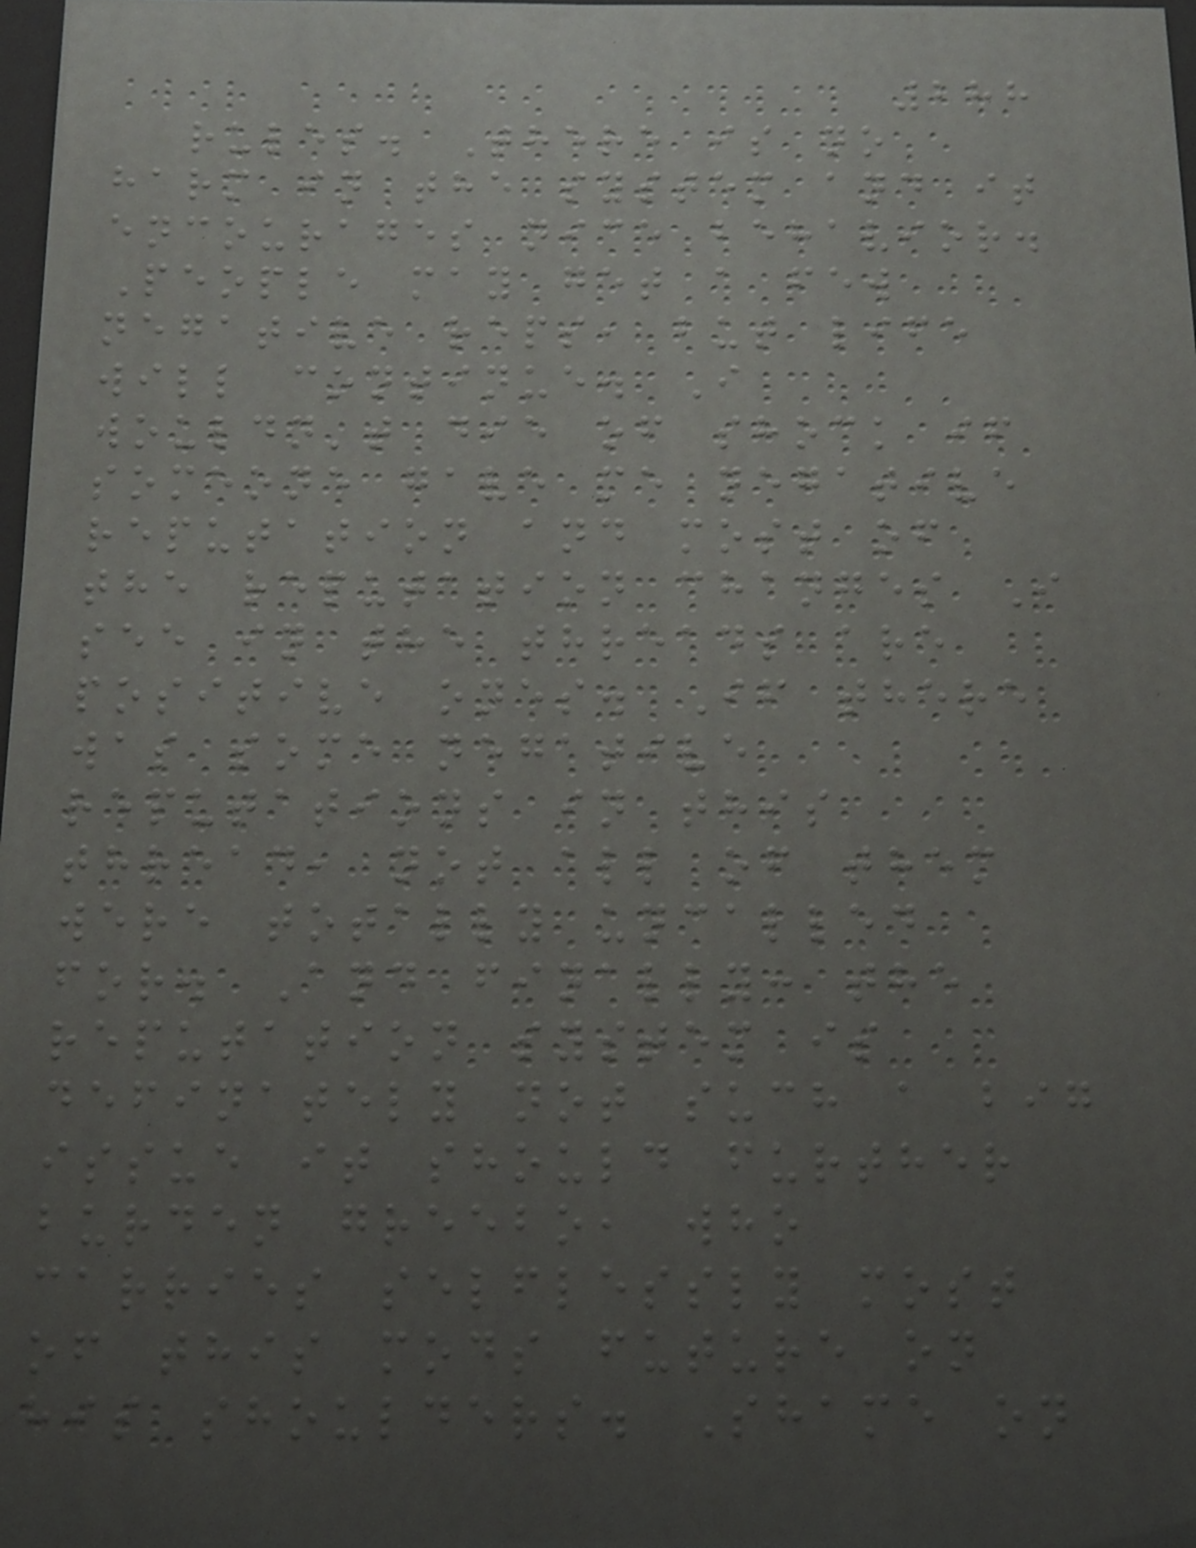288
rules. There is no
harm in the system and it
encourages nice behavior.
People may get a few
negative reps, but life
will continue. I
wouldn't die of shock if
someone gave me negative
reputation and most of
the reputation changes I
see in the threads are
positive ones. If there
was some negative
reputations in this
thread, not all of them
were totally uncalled
for. And finally: the
reputation system is
definately not such a big
issue it should further
burden greebo, who
carries selflessly most
of this mods future on
his shoulders. Shame on
